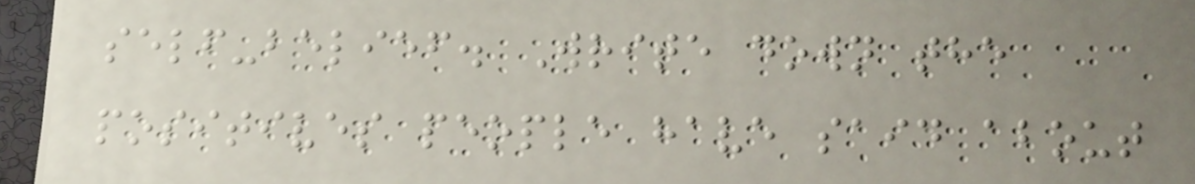self-belief. Write down the
positives people have said about
